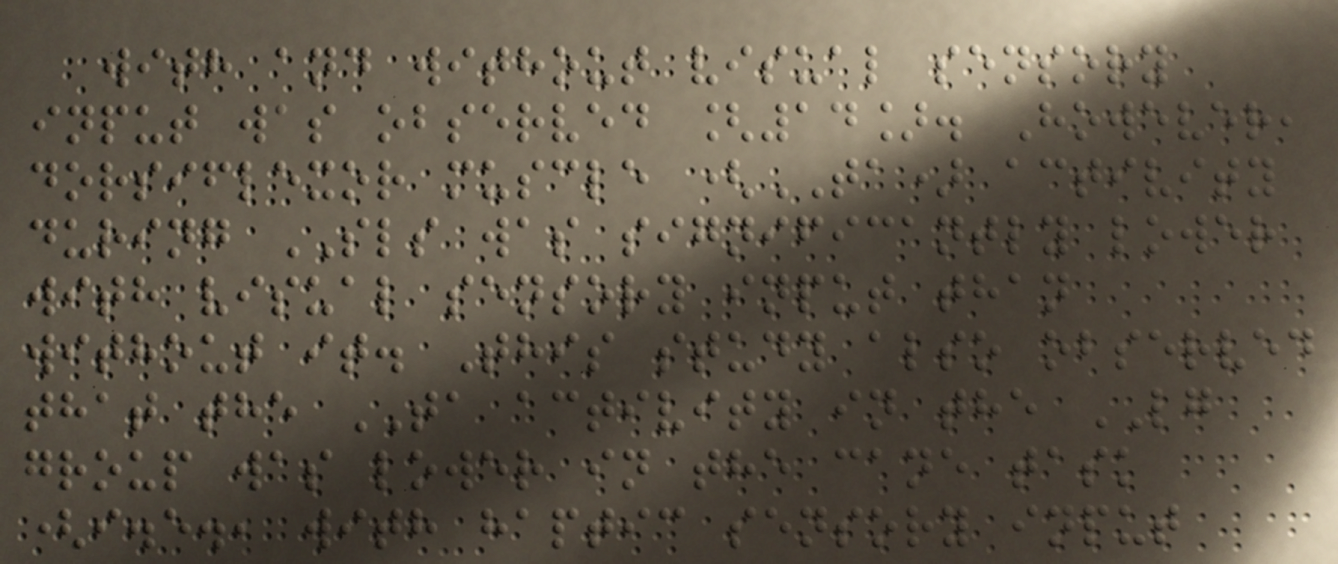with and without visual sensory
input was observed [14]. However,
dorsiflexor muscle (TA) activity
during SLS was significantly lower
with visual sensory input than
without it. This study also observed
that the TA activity in the LG
group was lower in the cane task
(i.e., with haptic sensory input
